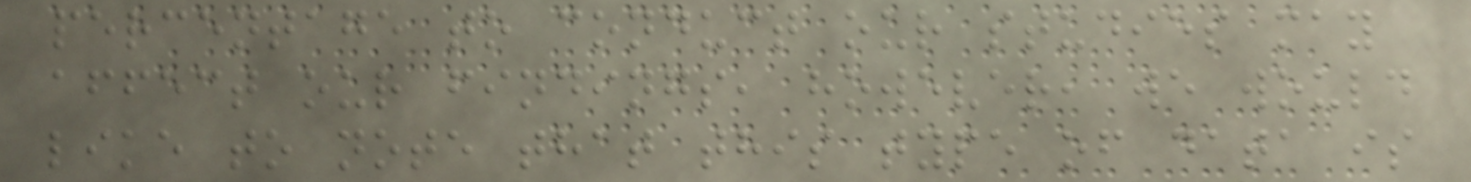percentage to conduct our studies may
affect our findings, however, we would
like to note that this type of data is
